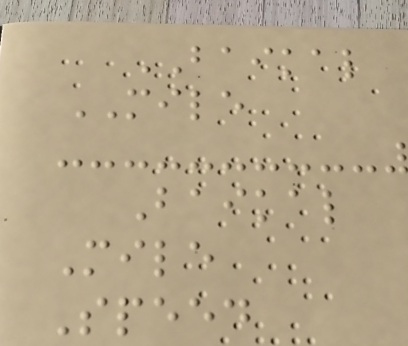BAIKAL
MILE
Baikal
Mile
Speed
